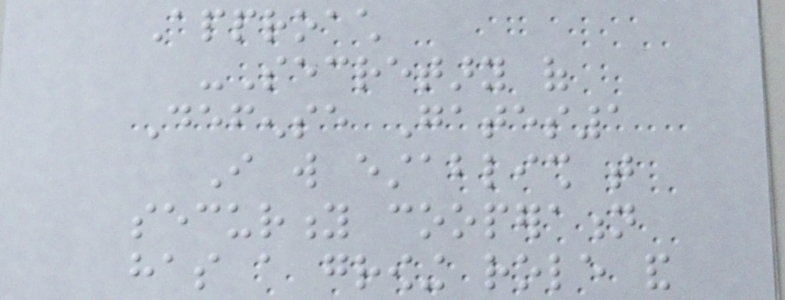Approach
-Secretary of
Defense Gates1
I will establish that
security cooperation
has a growing role and
